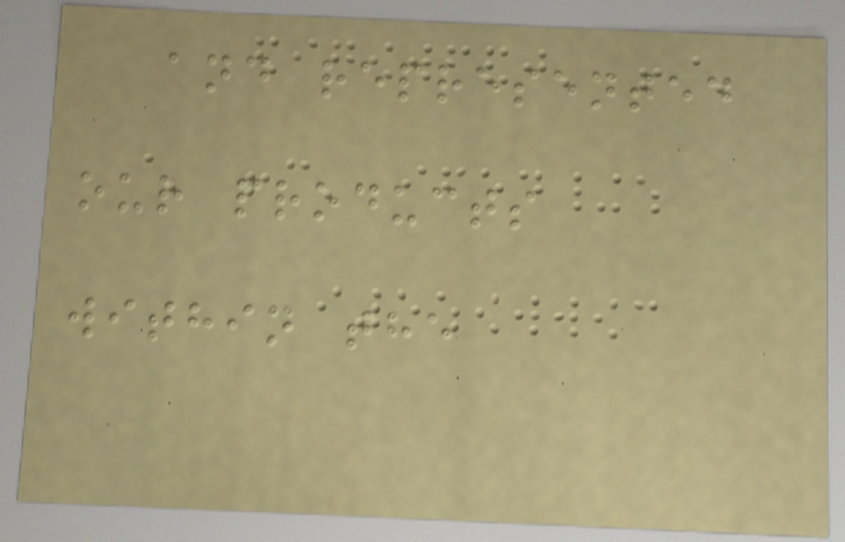and represented
our products
within the
